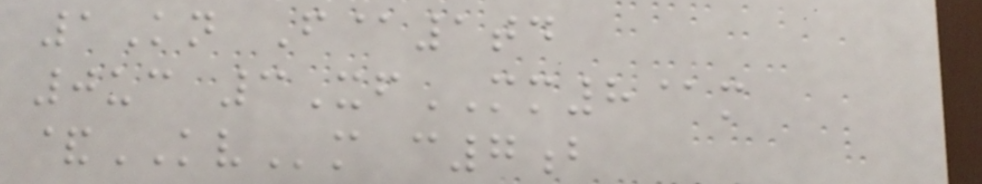1Kn F@1td
0uc 3XfMM8@m
&KVm c7b
